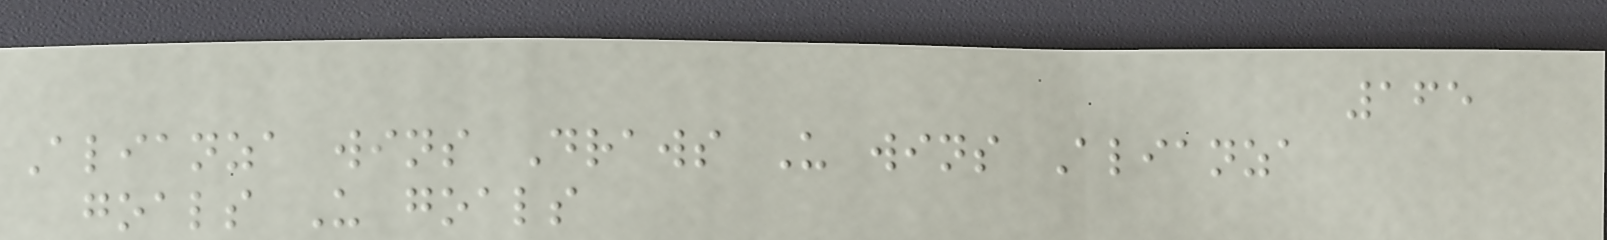165
Alianza wins Draws U wins Alianza
goals U goals
